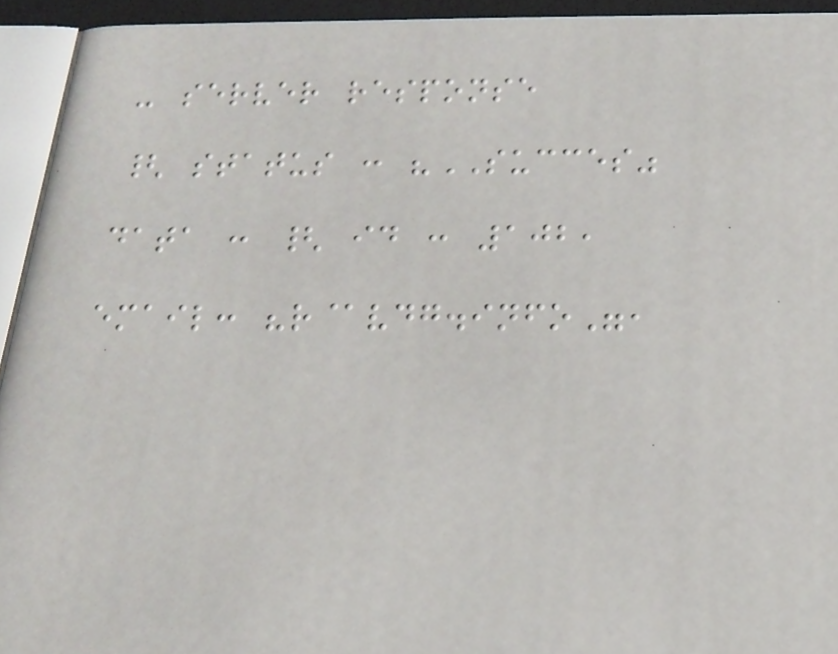- server response
{ status : "SUCCES"
data : { id : 102,
email: "r@vdg.info",
